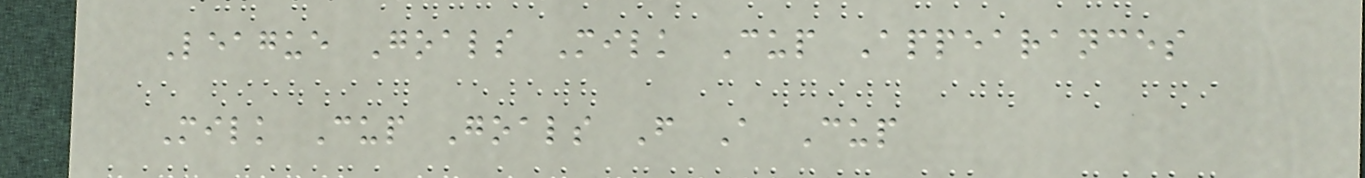League Goals Milk Cup Appearances
Milk Cup Goals F A Cup
